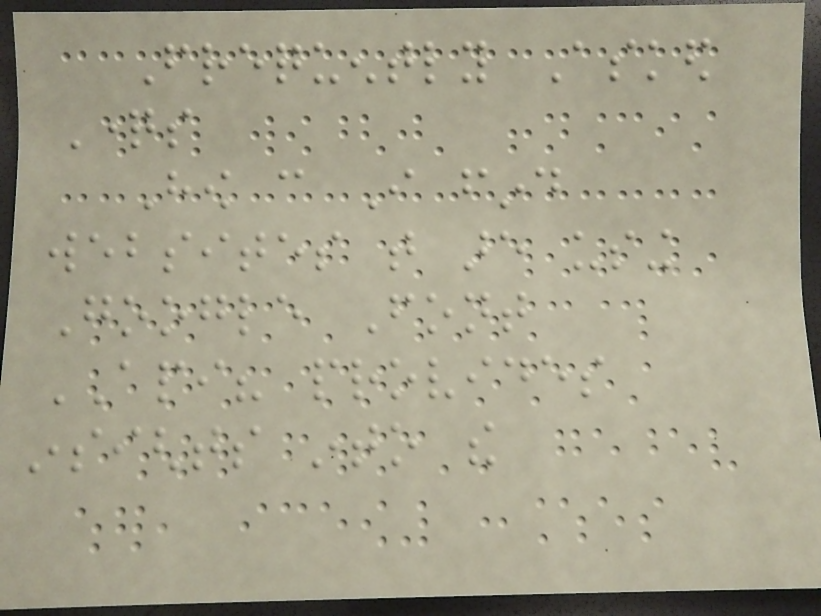Frequently Asked
Questions
How can I find
websites that are using
Google Font
API? provides
insights into the
